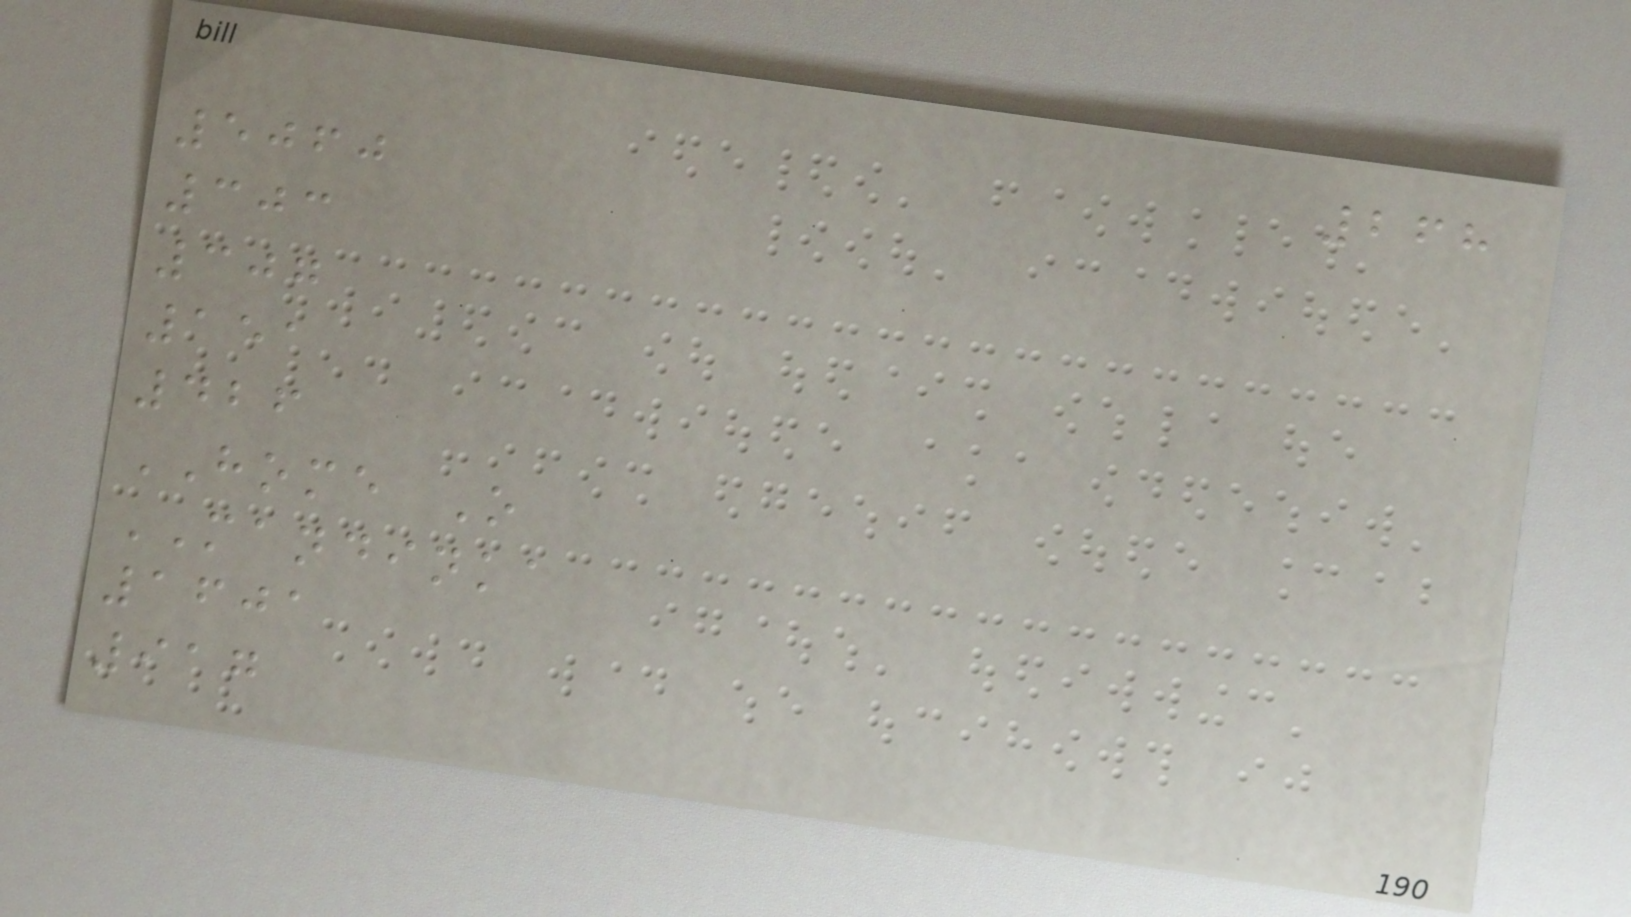268
5060
303
307
151
426
HOME O
MANDINKA
1601
917
